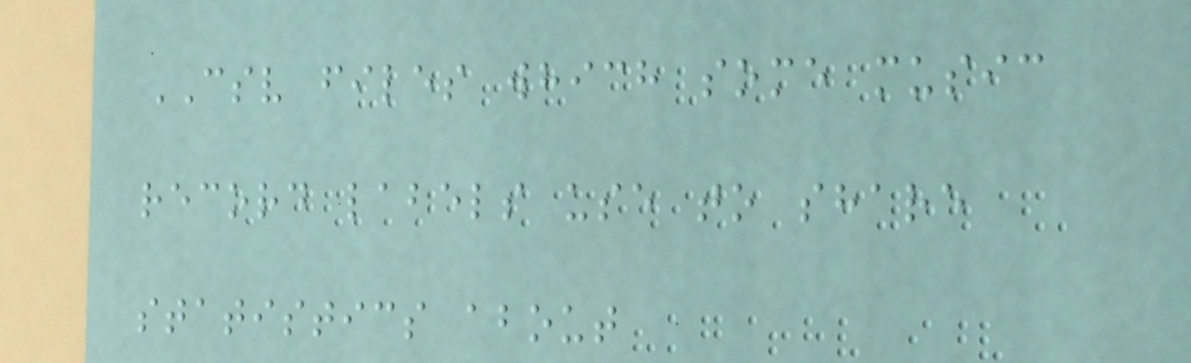CSV files which some music
record labels use to share
statistics about
